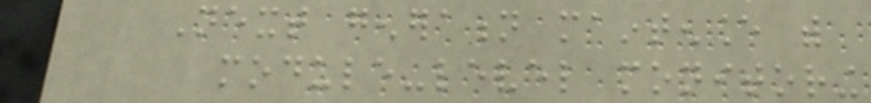Next generation maintenance with
module-level monitoring
